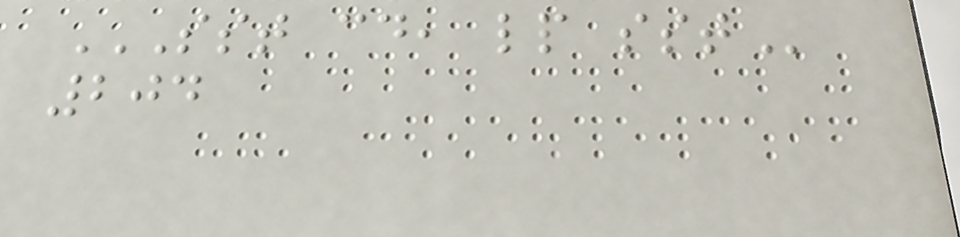SST CD, LP SST
204
